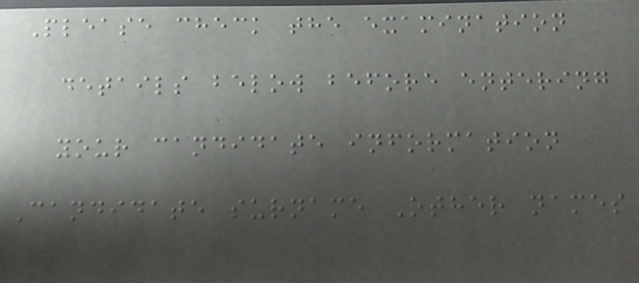Please check the examination
details below before entering
your candidate information
Candidate surname Other names
